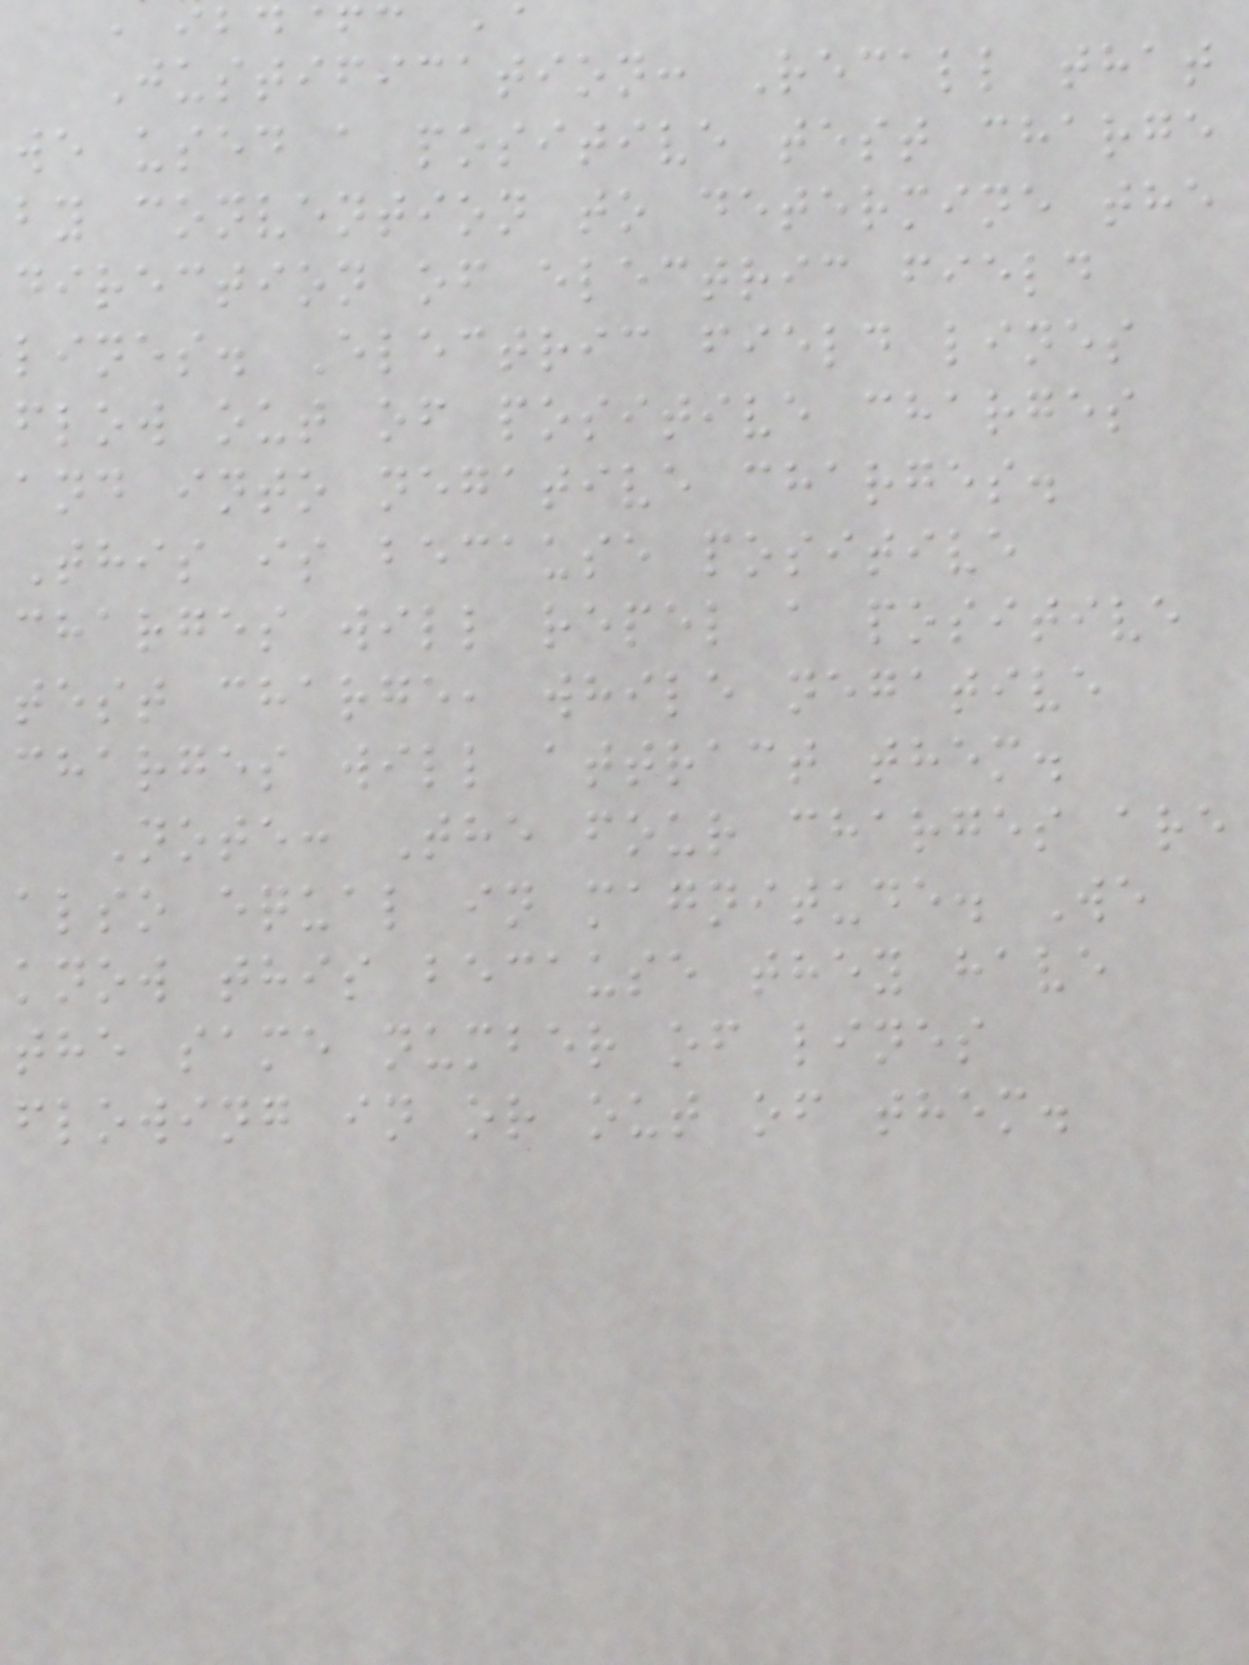Justification: Recall that
we used a positive test charge
by convention to determine the
direction of electric field
lines. Electric field lines
flow out of positive charges
and into negative charges.
This is because positive
charges will repel a positive
test charge, while negative
charges will attract them.
Note: The four charges are
also equal in magnitude. We
know this because they have
the same number of lines
flowing in or out of them.
